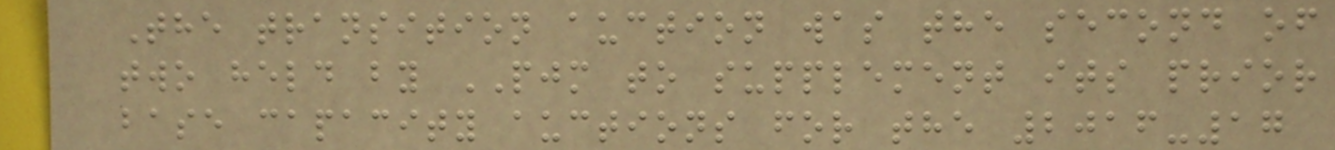The transition auction was the second of
two held by PJM to supplement its prior
base capacity auctions for the 2016-17
